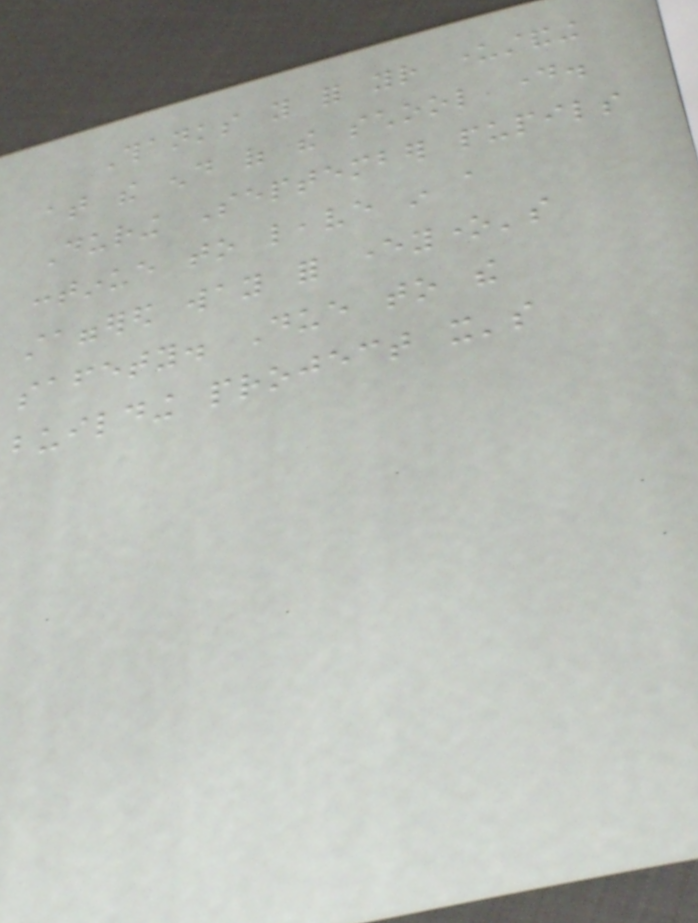Thanks you for your understanding
at the end of the school day.
During September pupils
continue to leave in a
staggered way for everyone's
safety. Due to the
building project it's
